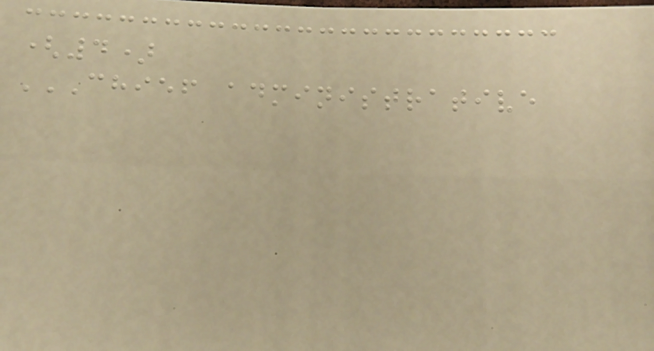(4)
CHIEF ADMINISTRATIVE
